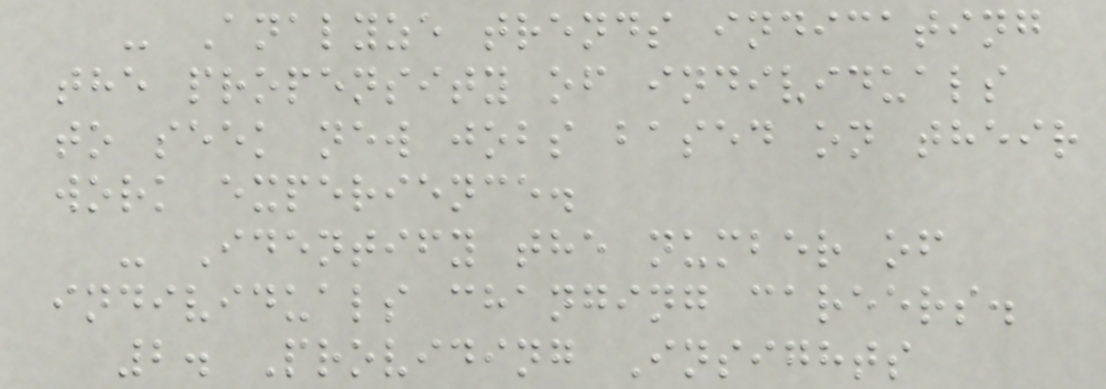- Analyze trends indicating
the propensity of individuals
to seek new jobs based on their
work experience.
- Identify the number of
individuals changing careers.
2. Providing Insights
